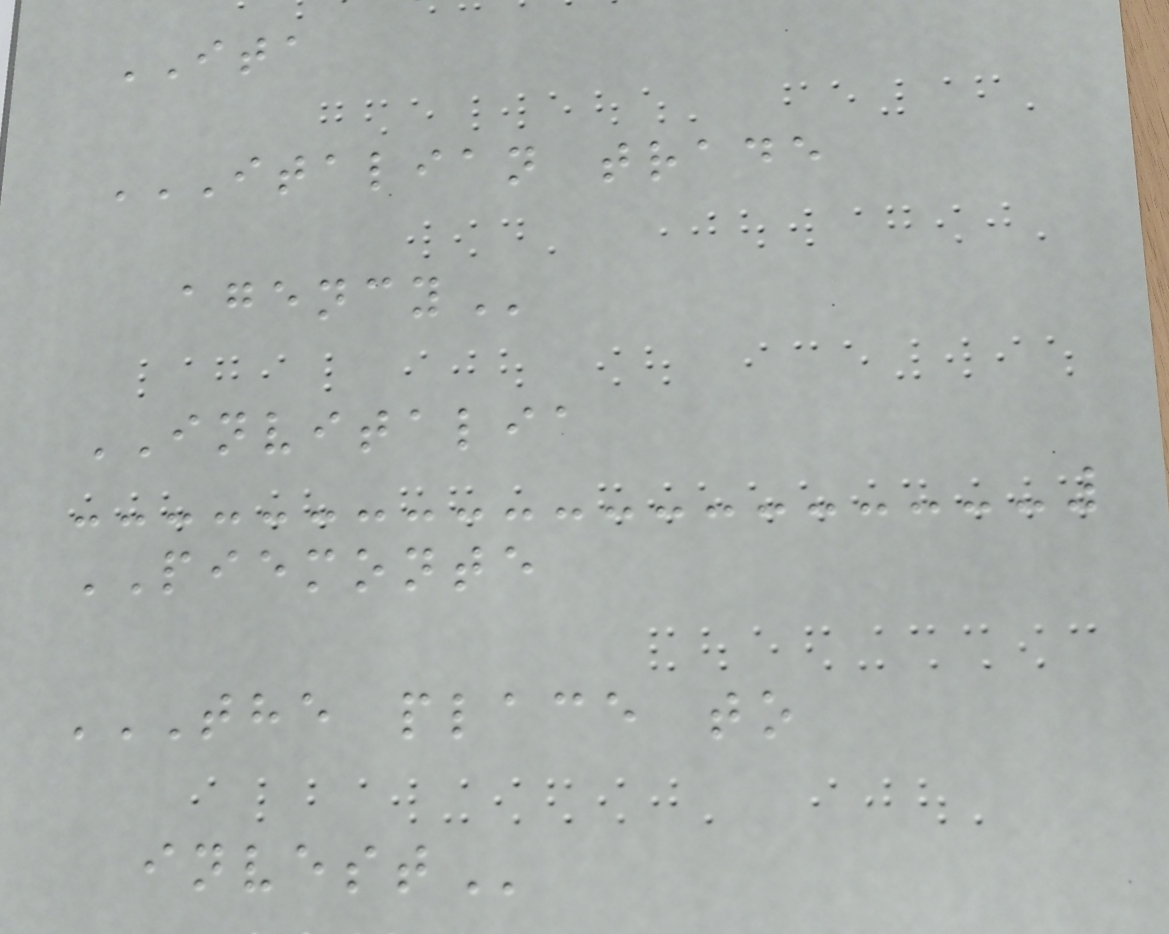ITA
ITALIAN TRADE
AGENCY
INVITALIA
PIEMONTE
THE PLACE TO
INVEST
